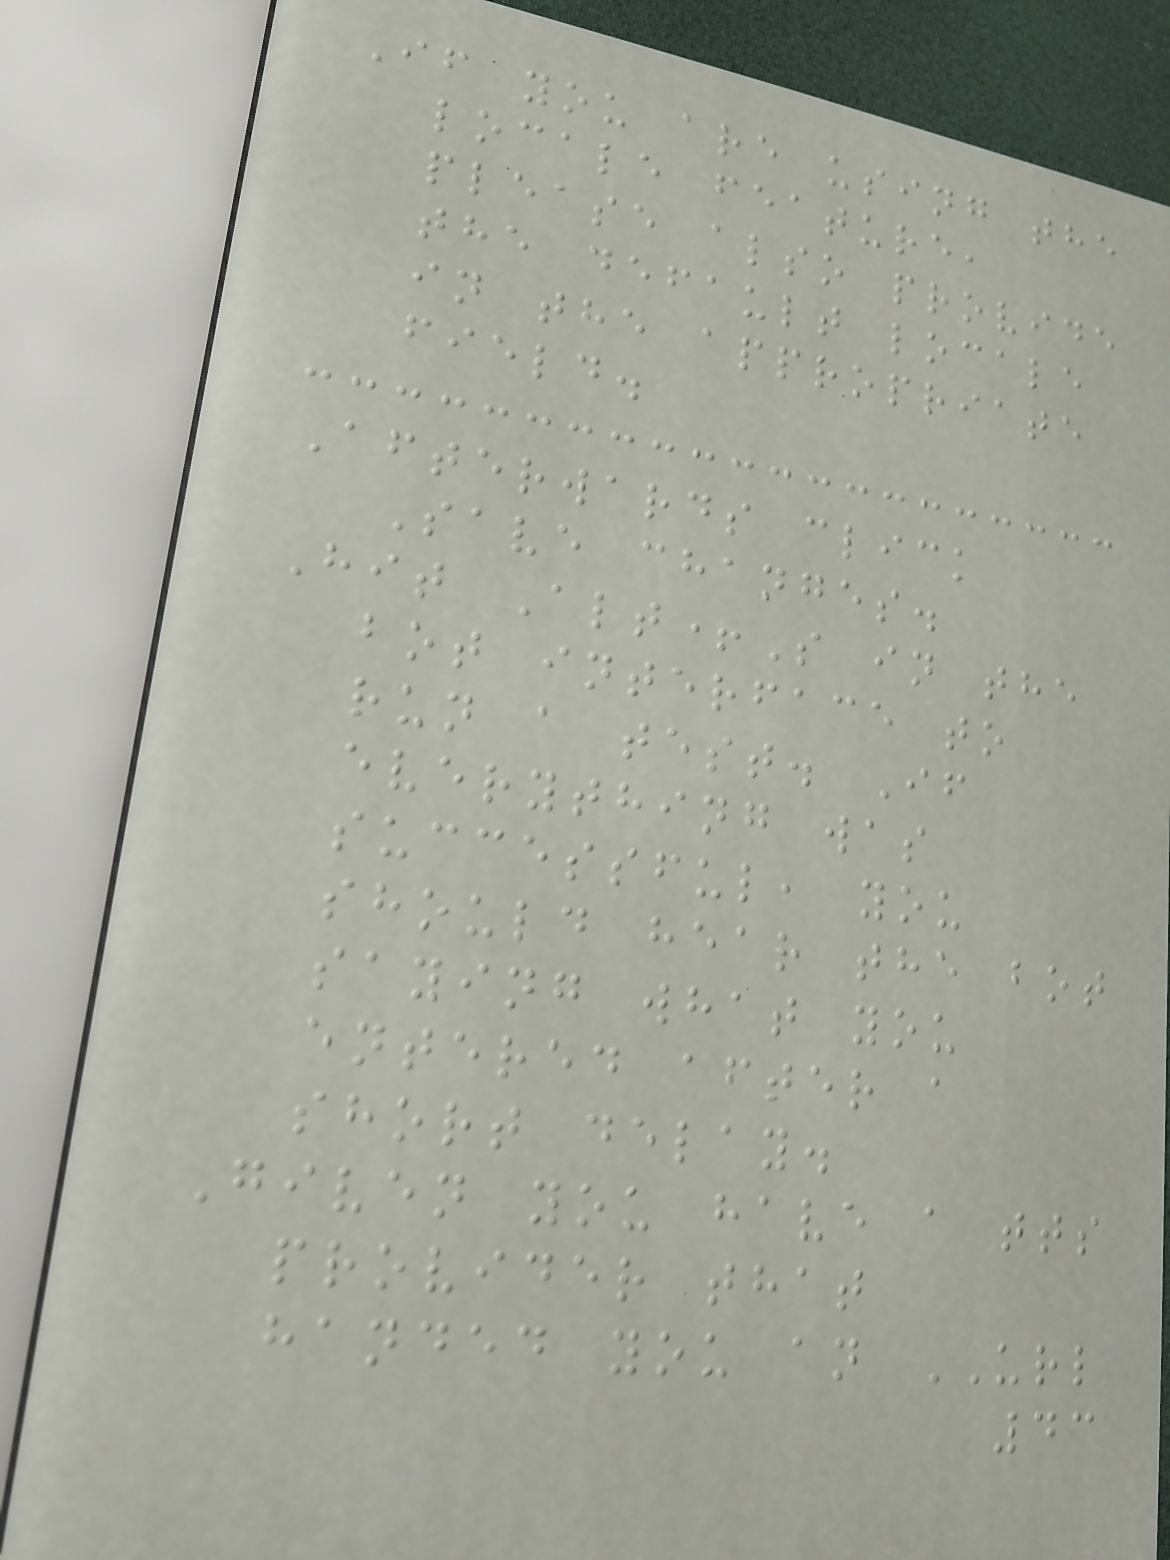If you are using the
locale feature,
please also provide
the default locale
in the appropriate
field.
Afterwards click
Save changes.
Hit Alt+S in the
bot interface to
run a test. If
everything was
successful, you
should hear the bot
saying what you
entered after a
short delay.
Given you have a tts
provider that
handed you an URL
43
